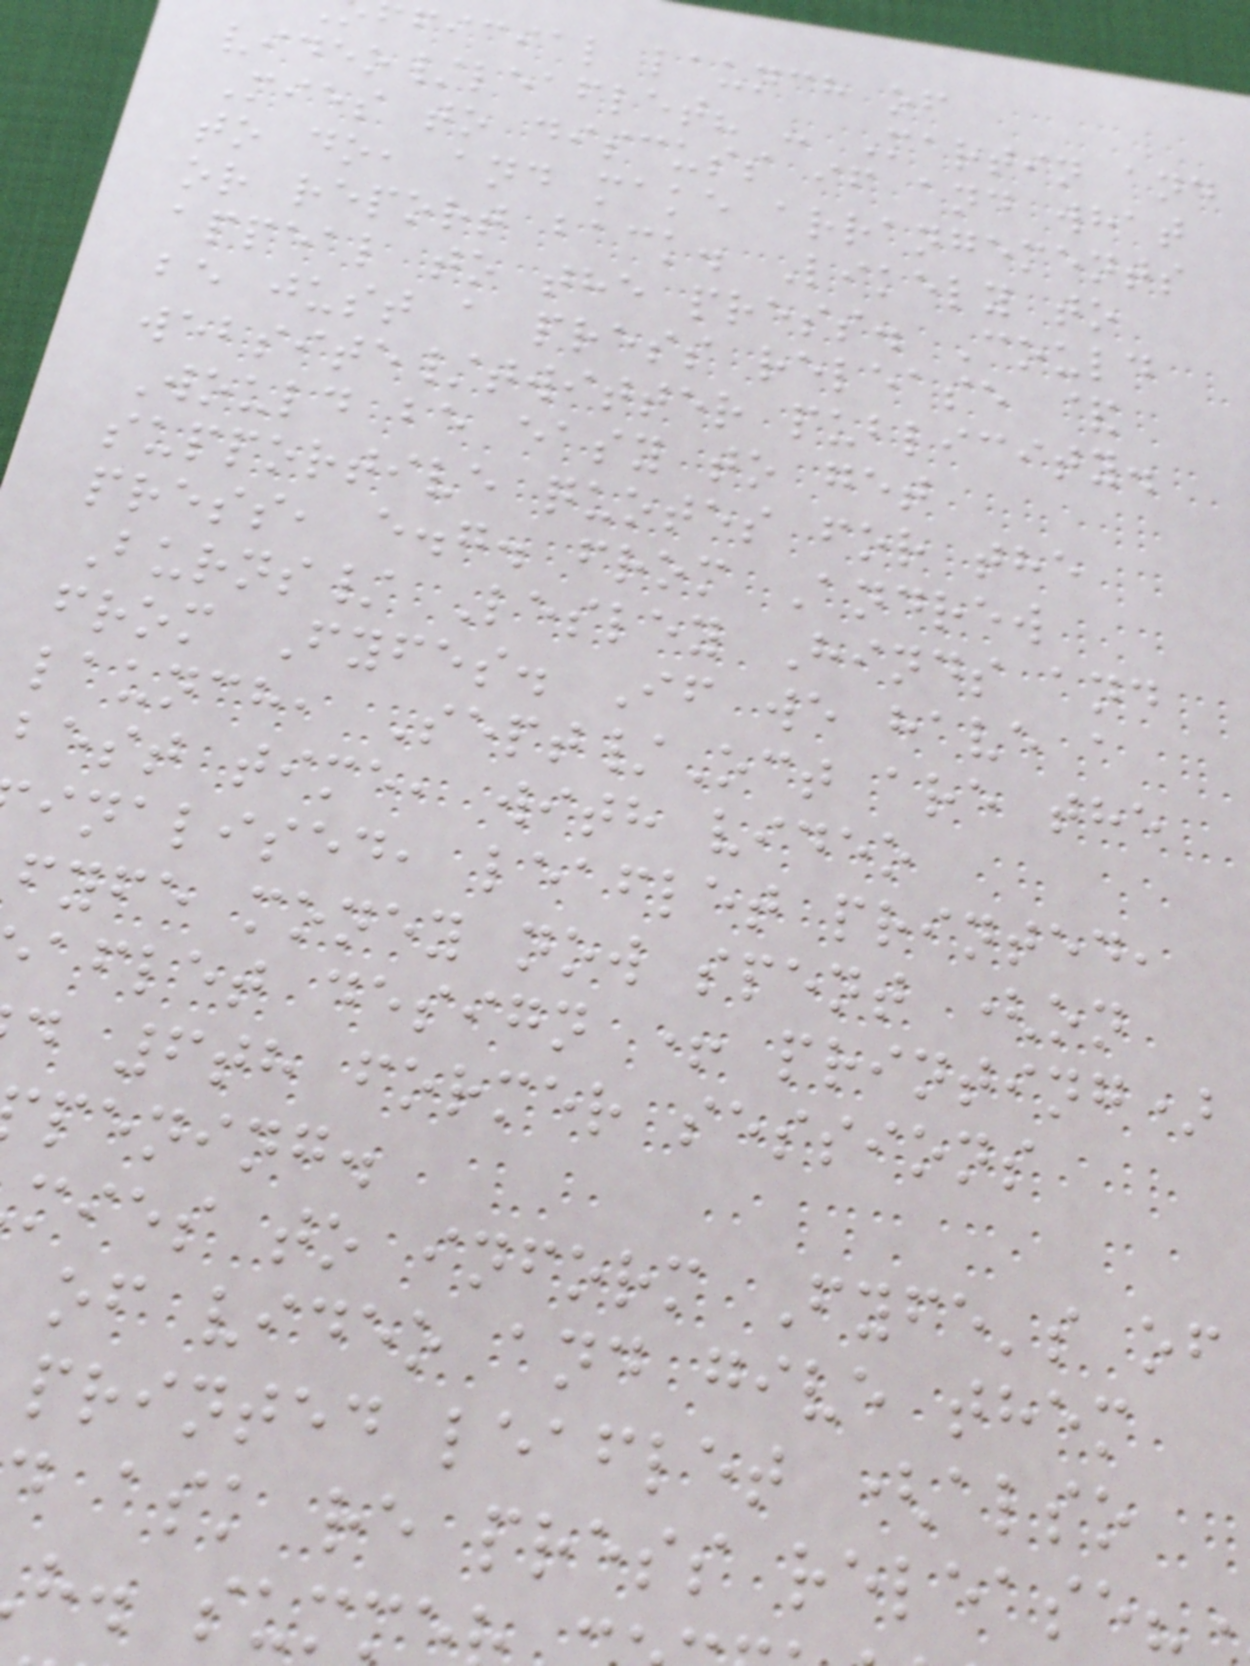ficial launch of
video/leaflet? - Martin and
Mies to discuss if and what
to do, and make arrangements
or report back. Likely to
appeal to the press. Could
be just a press release &
website/twitter publicity.
Would be easy to get
supportive quotes for the
press, e.g. from Andrew
Burns/ Lesley Hinds and
from Fyfes. If we have a
launch, Sept/Oct are the
best time, with video
inalised, leaflet printed,
fyfe money now spent (on
aflet design + printing)
d 6th former sessions
pening.
mies to inform Fyfe's of
of video and give them
printed leaflet (also
ask re press release?
